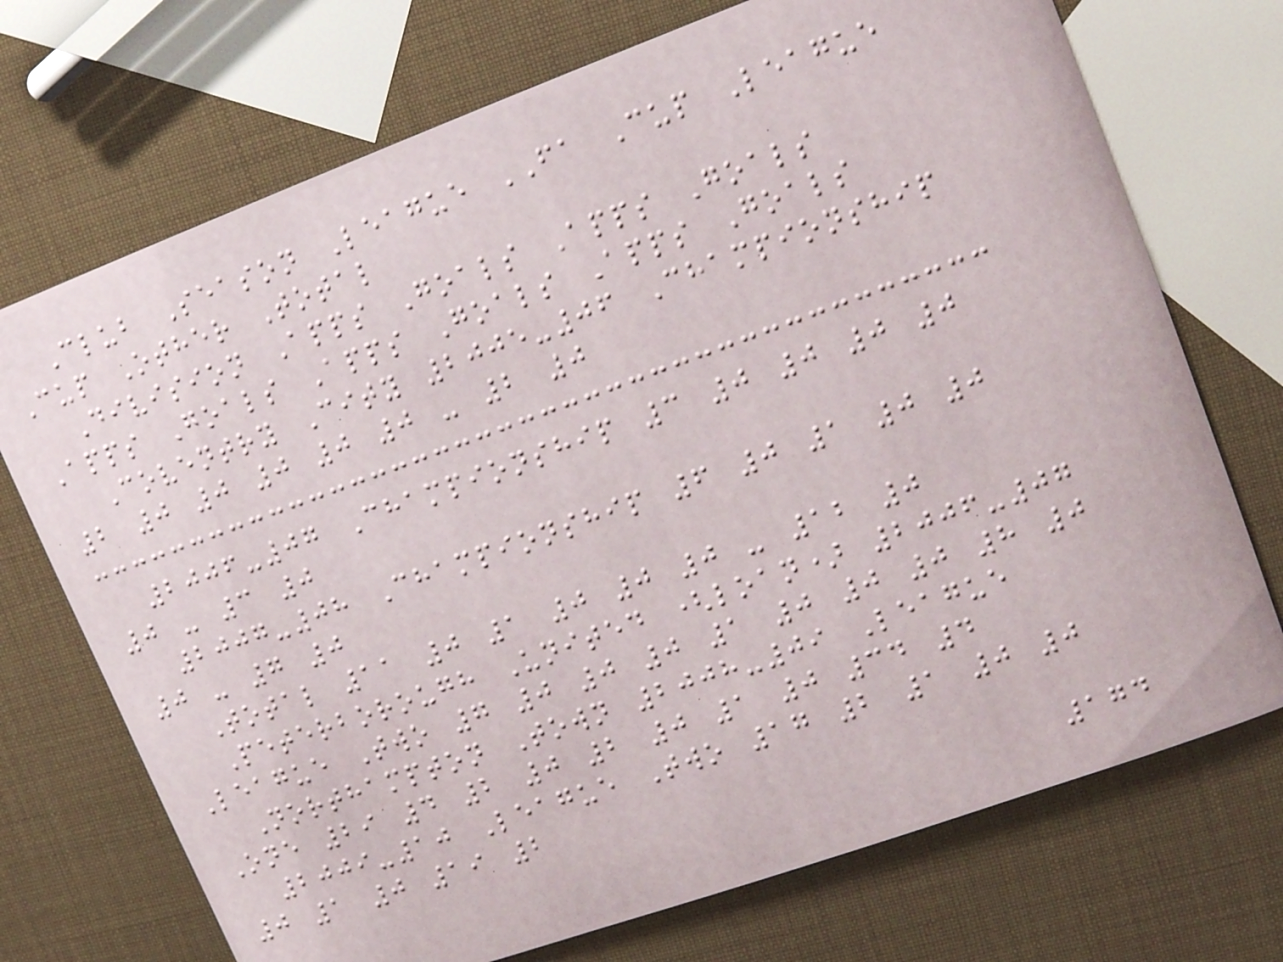Club Season League FA Cup League
Cup Other Total
Division Apps Goals Apps Goals
Apps Goals Apps Goals Apps Goals
Coventry City 2005-06 Championship
2 0 0 0 0 0 - 2 0
2006-07 Championship 3 0 0 0 0
0 - 3 0
2007-08 Championship 6 0 1 0 0
0 - 7 0
Total 11 0 1 0 0 0 - 12 0
Peterborough United (loan) 2006-07
League Two 7 0 0 0 1 0 0 0 8 0
Northampton Town 2008-09 League
One 29 4 2 0 2 0 1 0 34 4
2009-10 League Two 17 2 1 0 0
0 1 0 19 2
174
